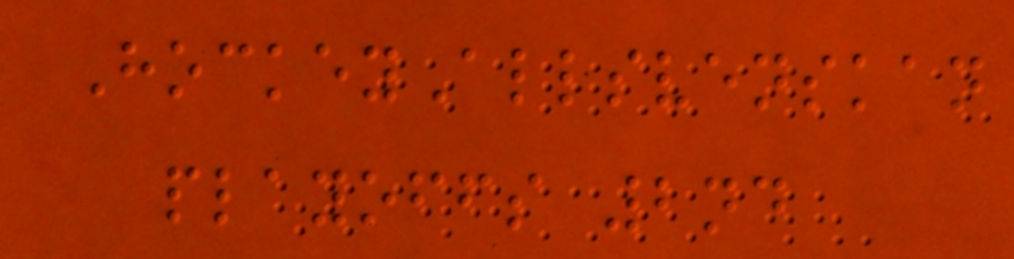HockeyAllsvenskan
playoffs 2nd
